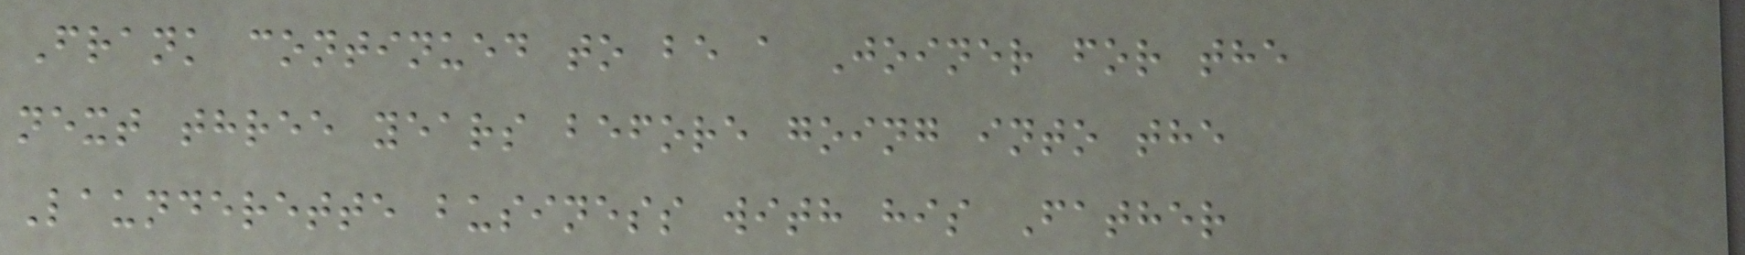Frank continued to be a Joiner for the
next three years before going into the
Launderette business with his Father
